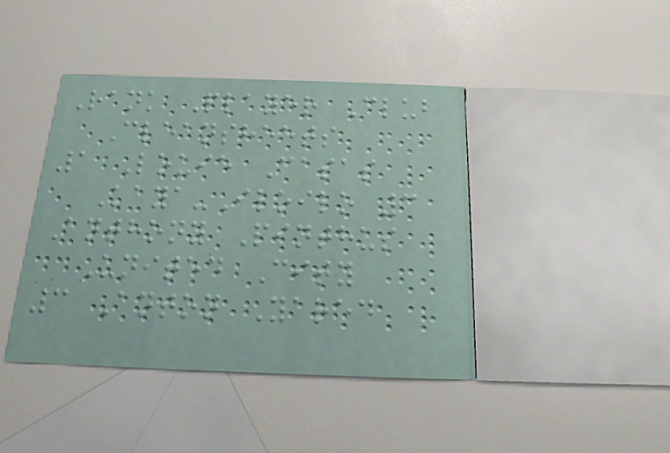Rank Player Club
Cleansheets
1 Louie Casas
Kaya-Iloilo 3
Anthony Pinthus
United City
3 Anton Yared
